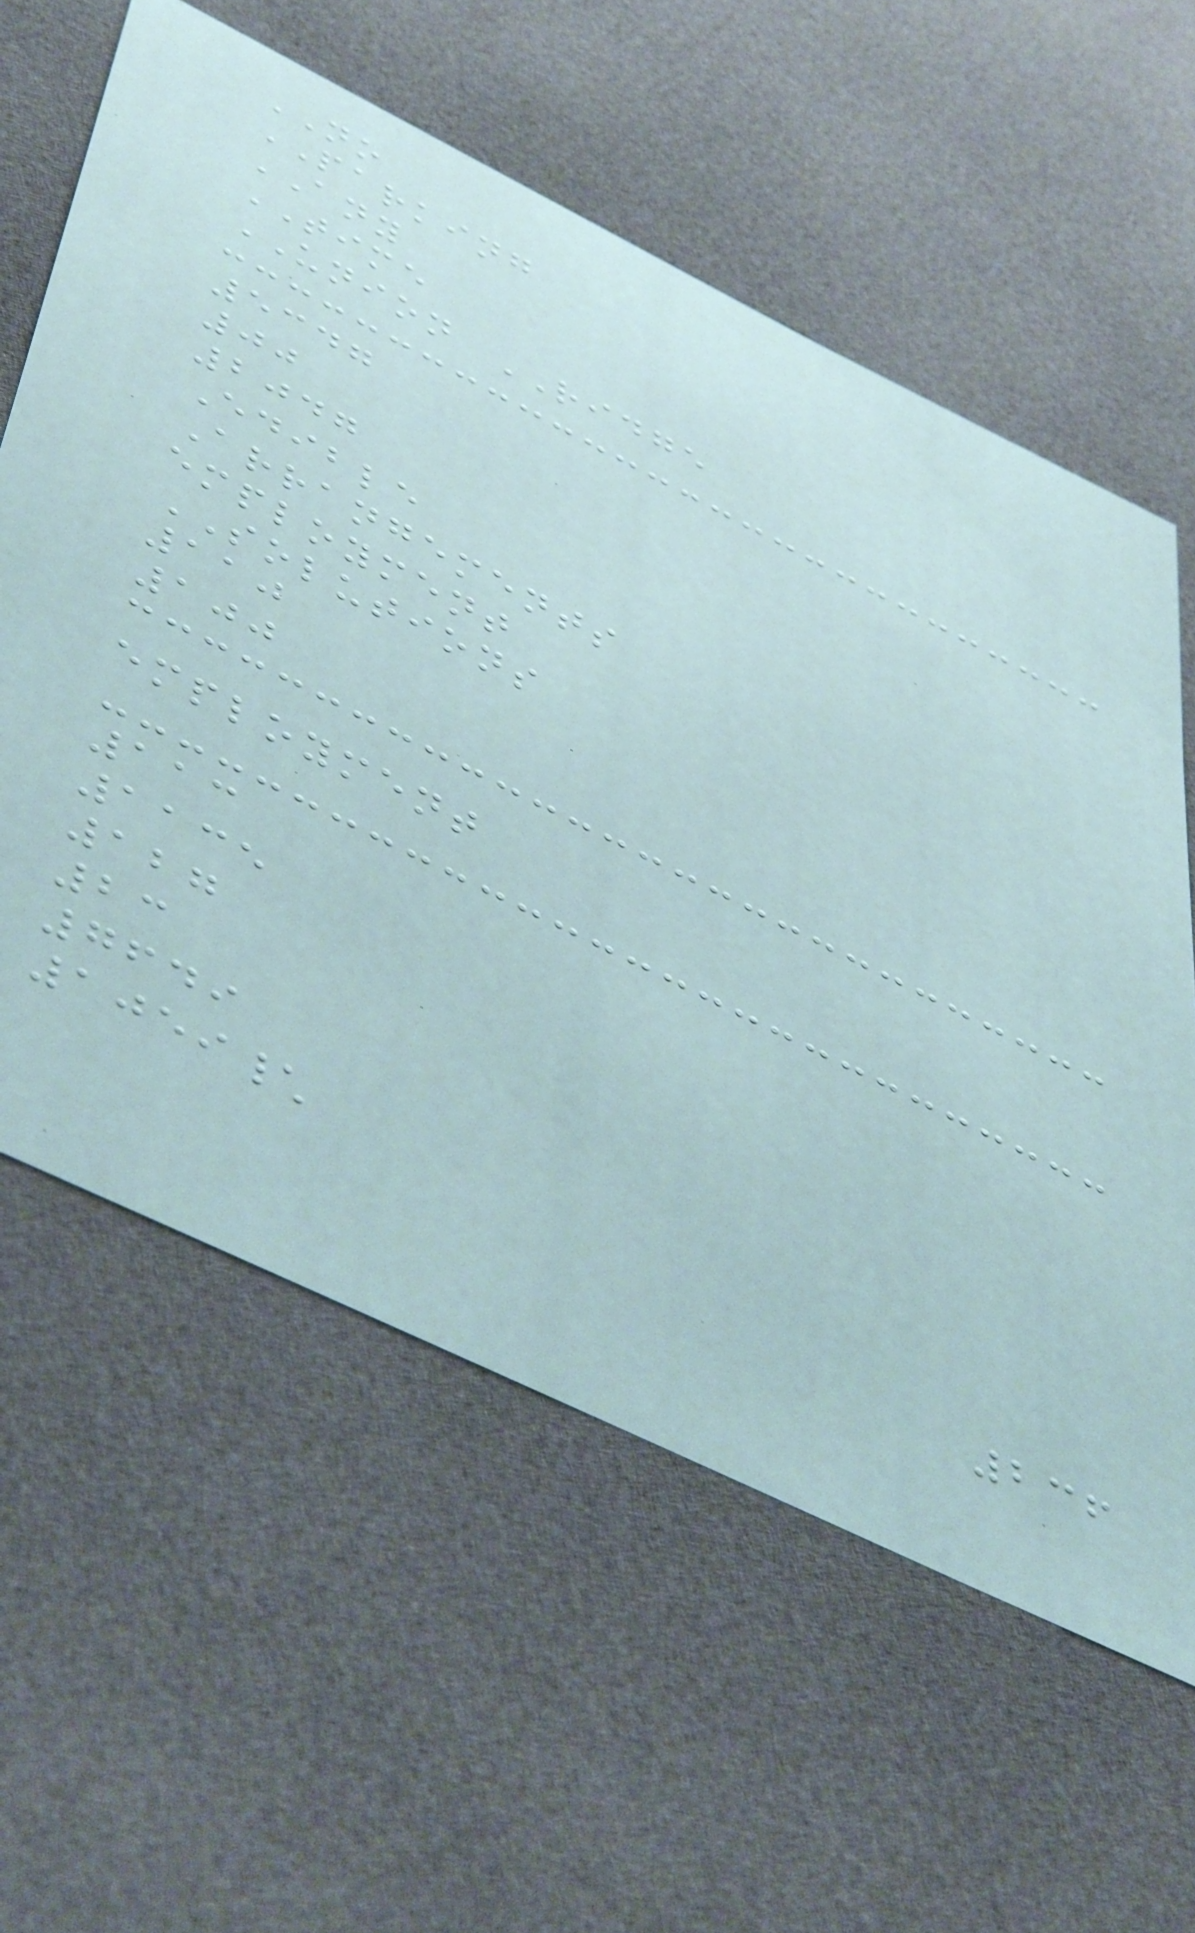NO
PARKING
ANY
TIME
UNION RIDGE
5347
00
2047
Edible
Arrangements
employment
SOLUTIONS
110
100
employment
113
1135
127
23
7649
1059\
236
